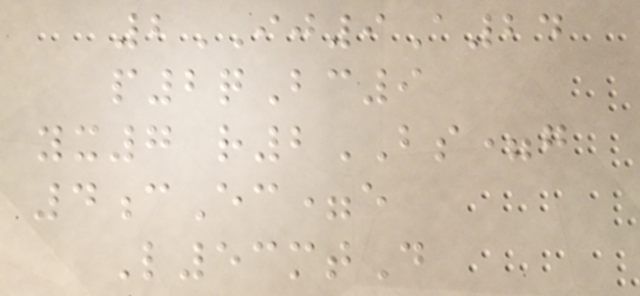2IJ9A24
p2qBc9
yx7 r2BS=g
4cEc=e
L53mtD
